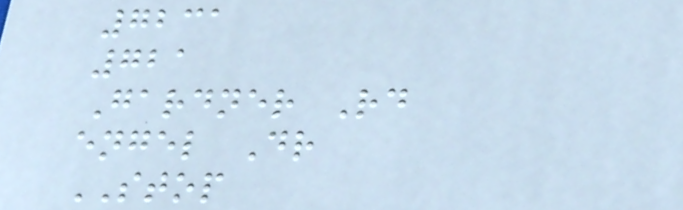7231
721
Gardner Rd
engel Dr
STOP
